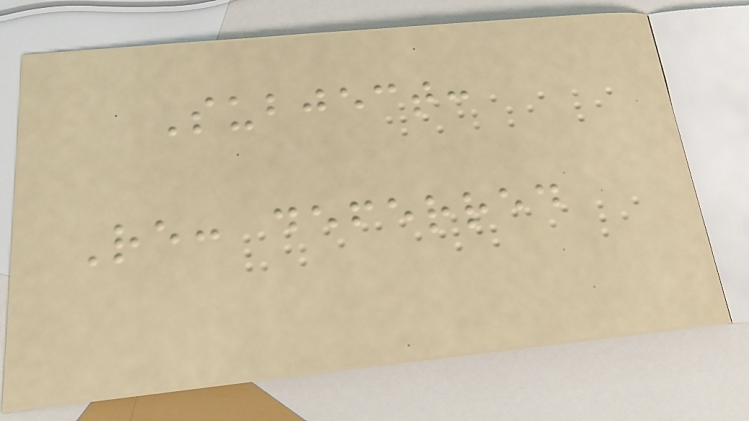Subject:
Re: deferred
